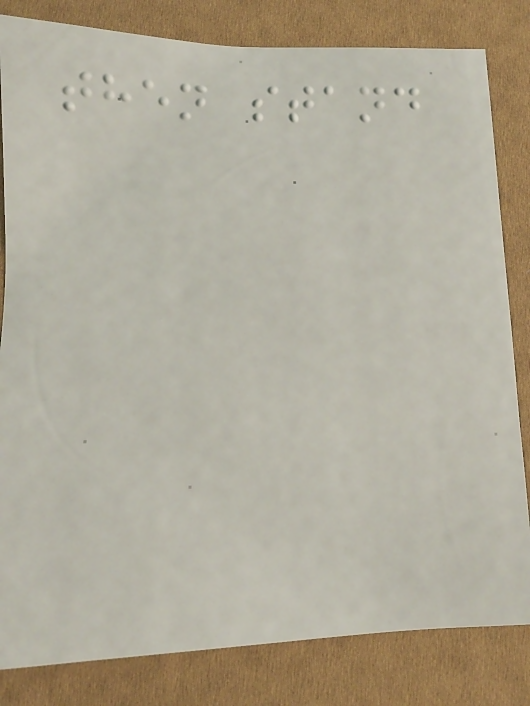then stand
